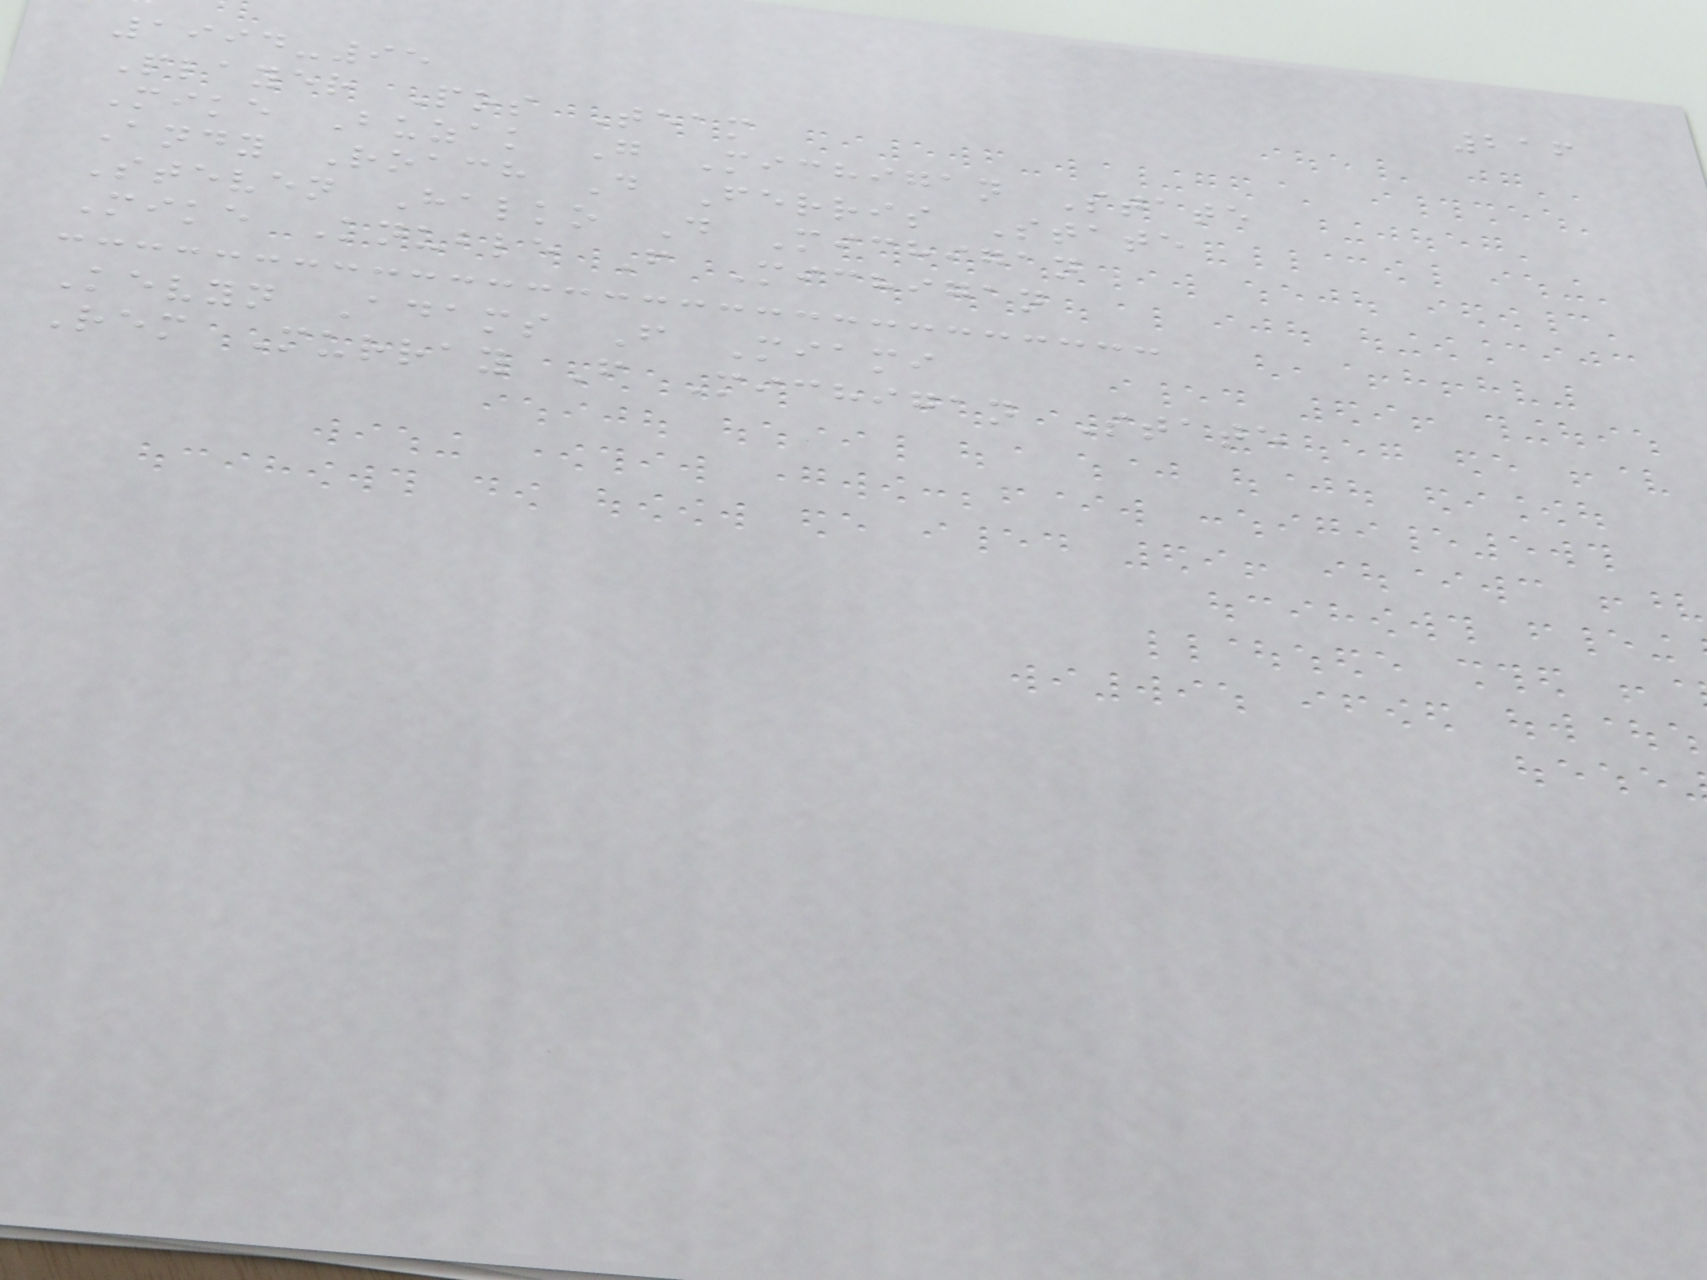216
1994-95
Player Pos Team
Mike Buzak G Michigan State
Andy Roach D Ferris State
Steven Halko D Michigan
Mike Knuble F Michigan
Kevyn Adams F Miami
Rem Murray F Michigan State
